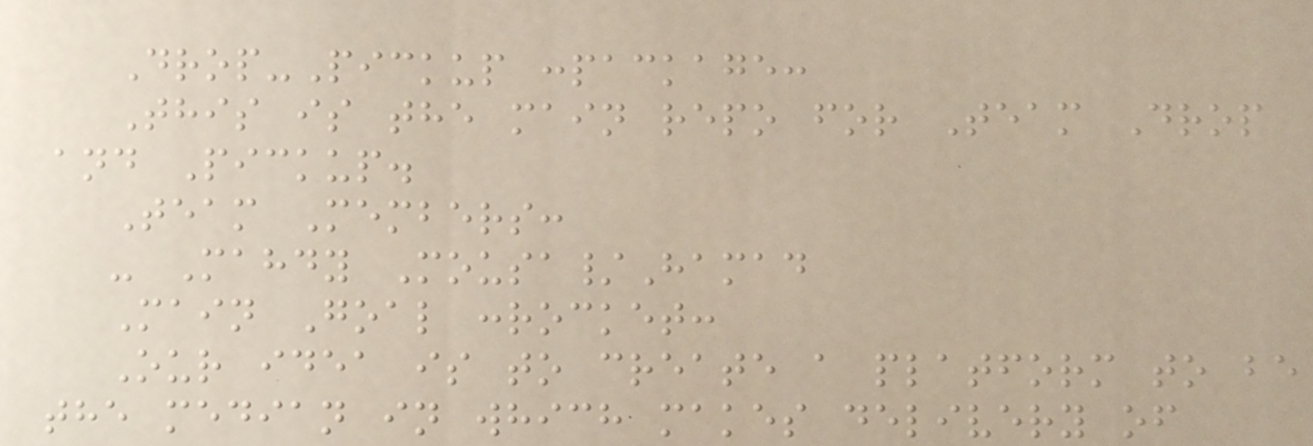Drop-Pickup :package:
This is the main repo for Team Drop
and Pickup.
Team Members:
- Mahdy Mousa/Hamad
Main Goal :rocket:
Our idea is to create a platform to be
the median in which makes delivery of
